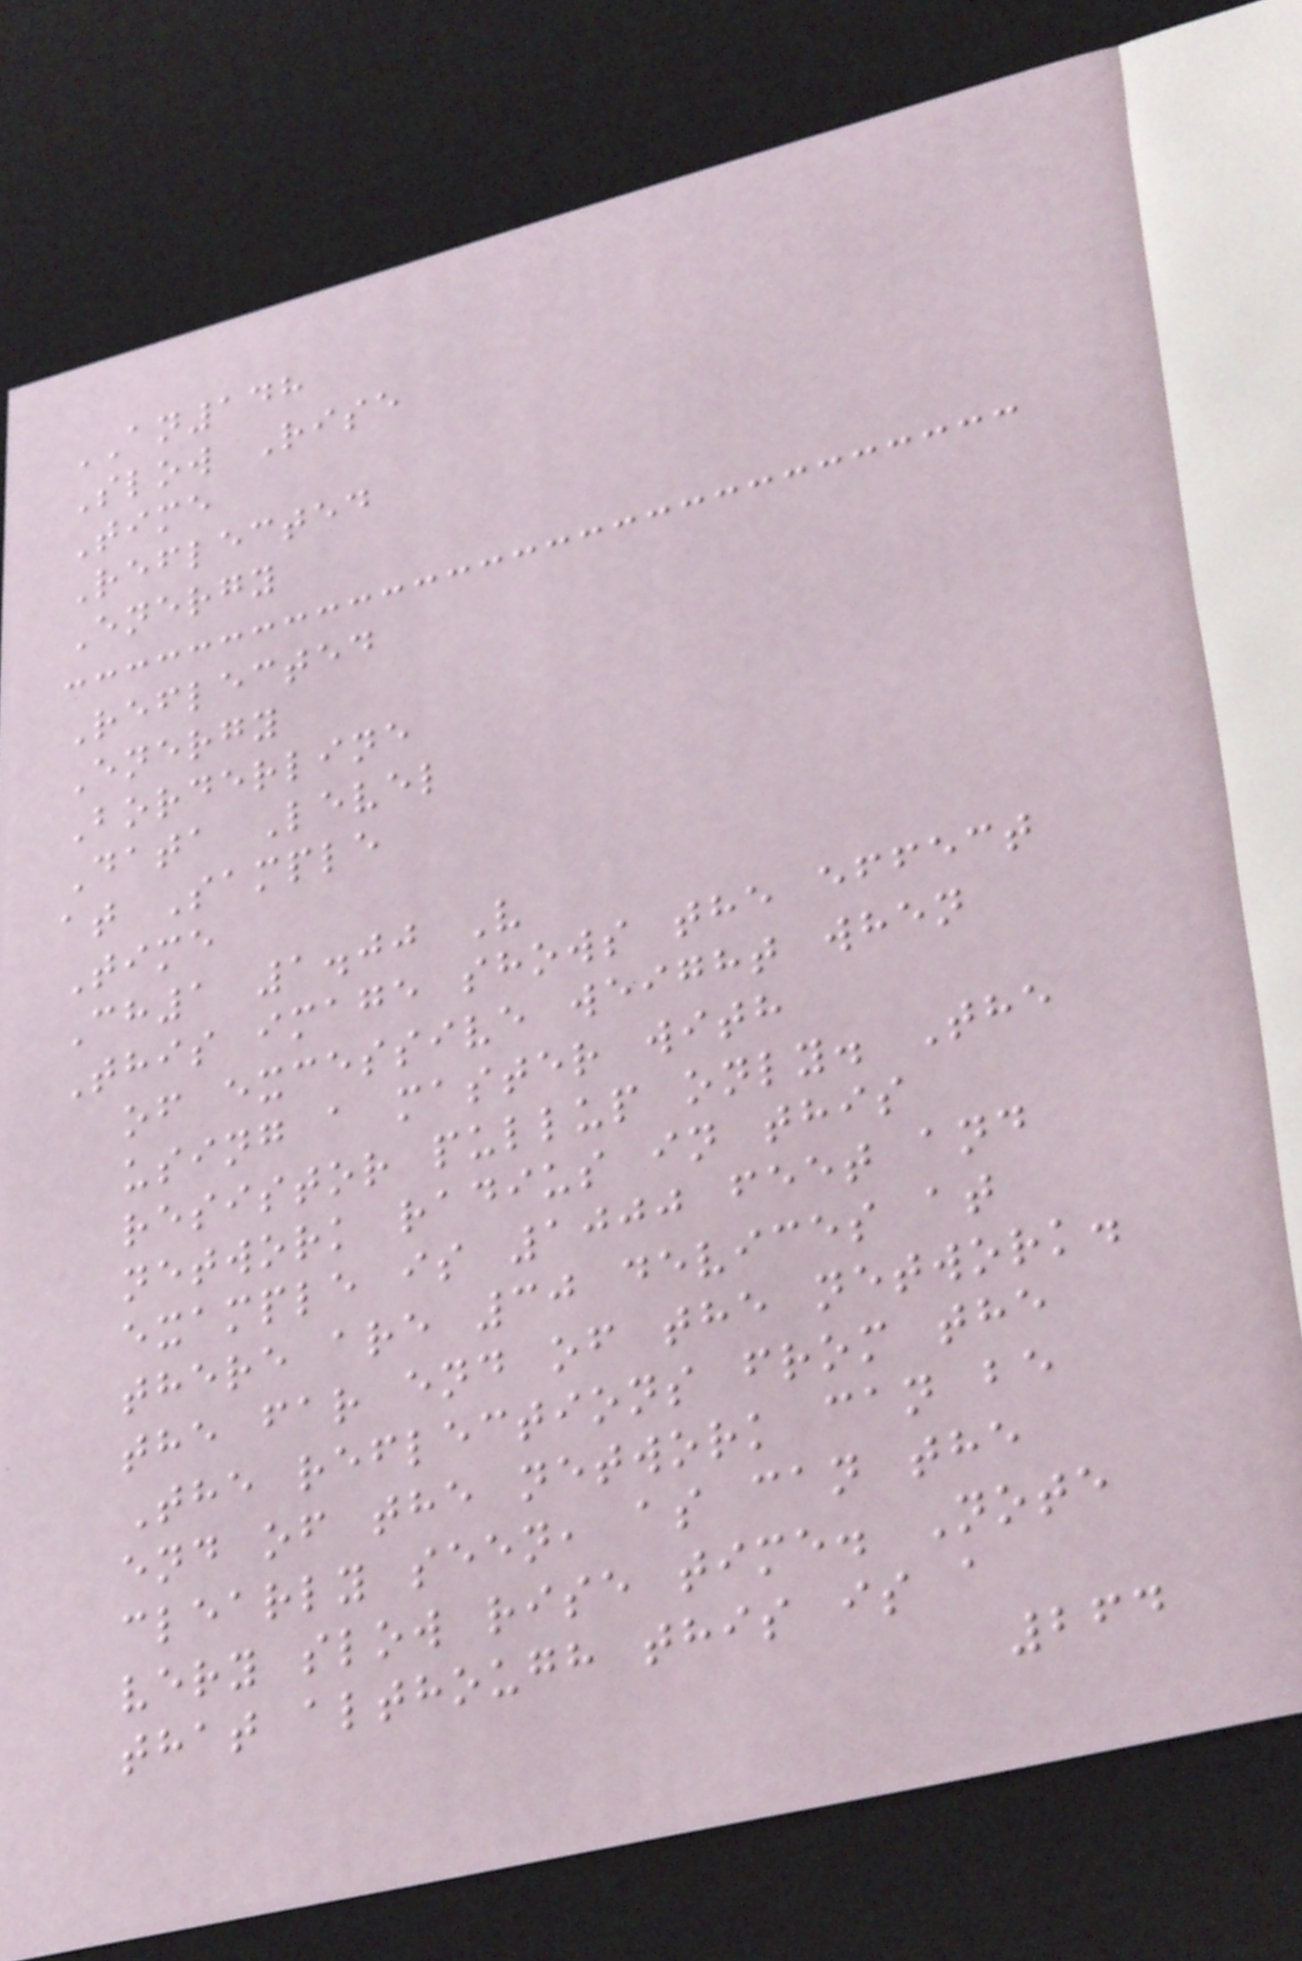AN148
Slow Rise
Time
Reflected
Energy
Reflected
Energy
Borderline
Data Level
at Sample
Time
Ch1 1.00 V
This image shows the effect
of excessive weight when
using a master with
resistor pullup only. The
network radius in this
example is 1000 feet and
there are 30 devices at
the far end of the network.
The reflections from the
end of the network can be
clearly seen, as can the
very slow rise time. Note
that although this is a
264
